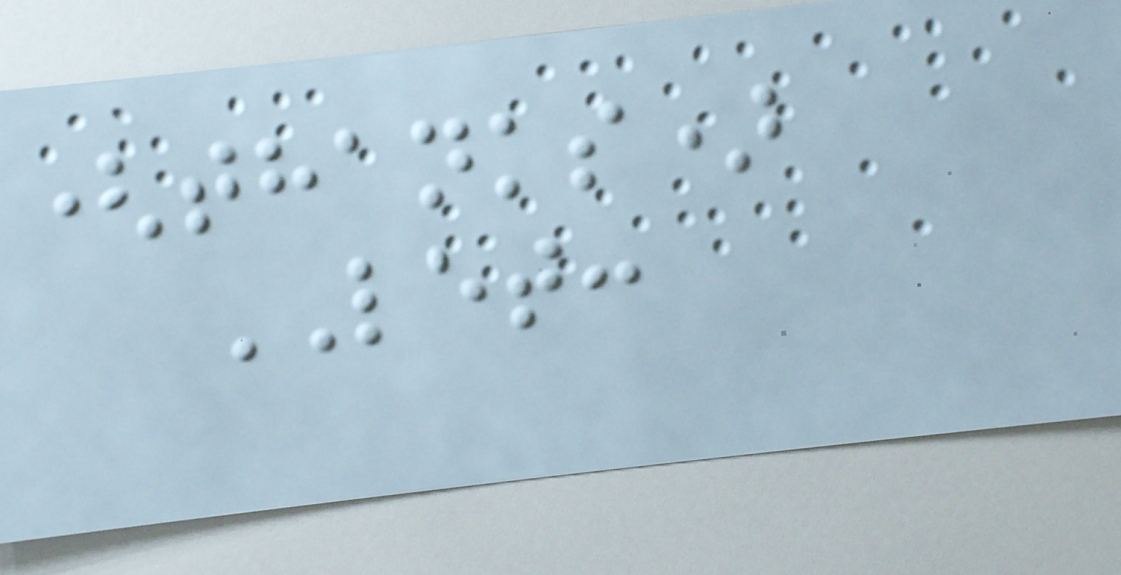(thanks)
LET:
